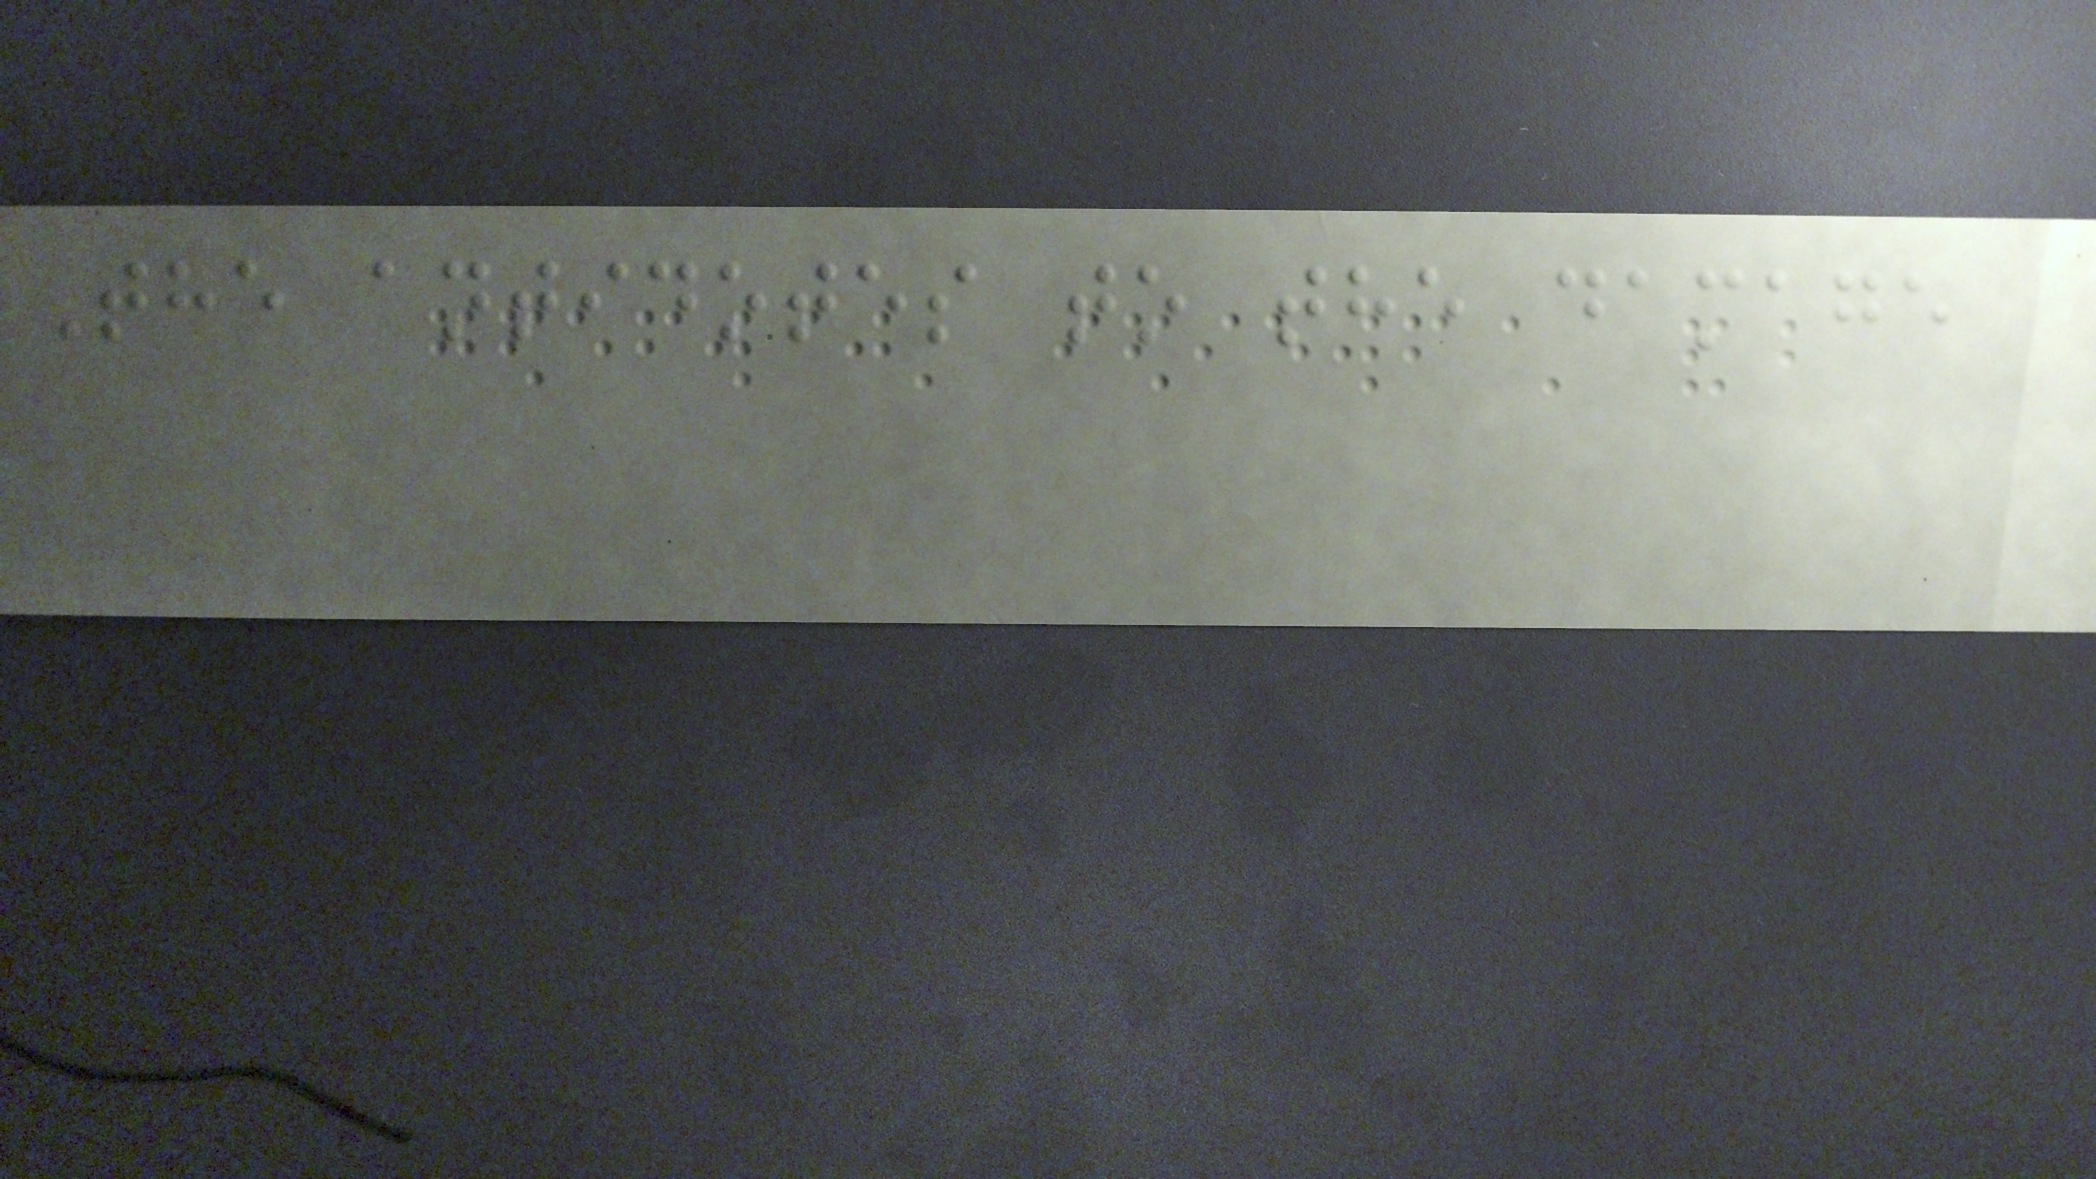The antidotes to the damage
